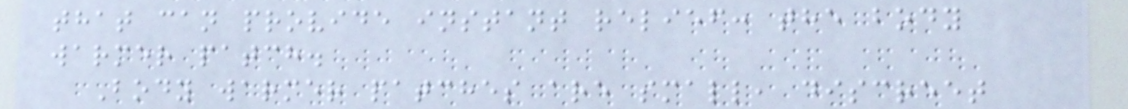that can provide instant relief: the body
warmer patch.
Body warmer patches are small, discreet
